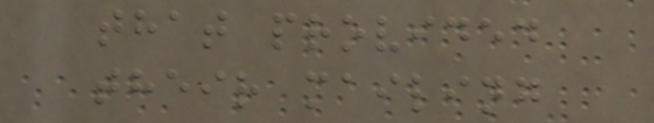that provided
their mailing
